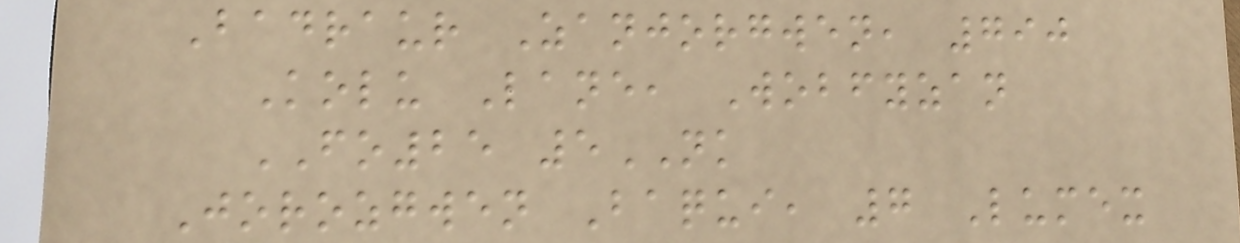Badraur Zanjorgwen, 790
Kolu Lane, Wobfyzan
FO25 5NK
Jorozgwen Baqui, 7 Lumex
